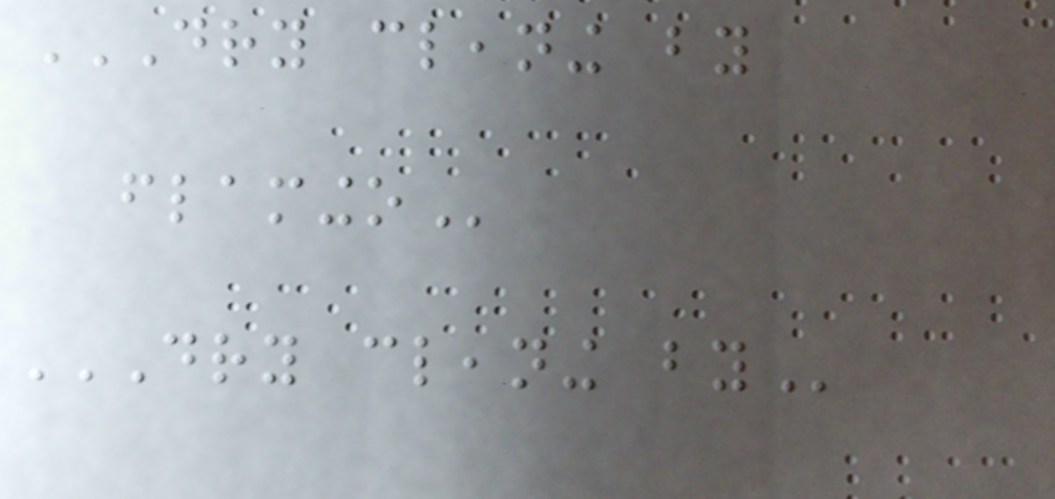DRY CLEANING BY
FLAMINGO
DRY CLEANING BY
